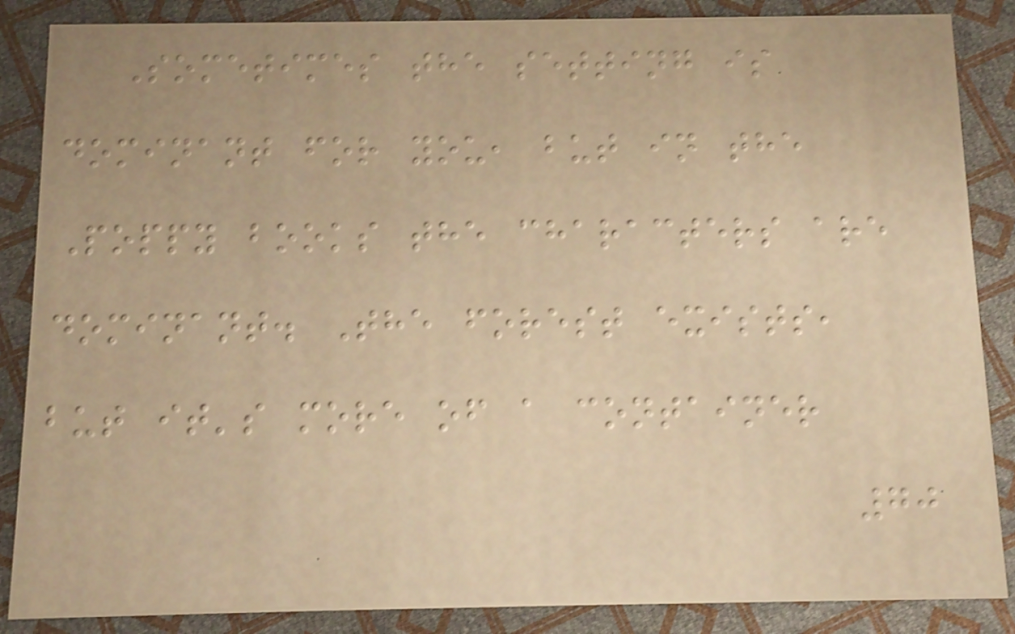Sometimes the setting is
dominant for you, but in the
Poppy books the characters are
dominant. The forest exists,
but it's more of a container
70
